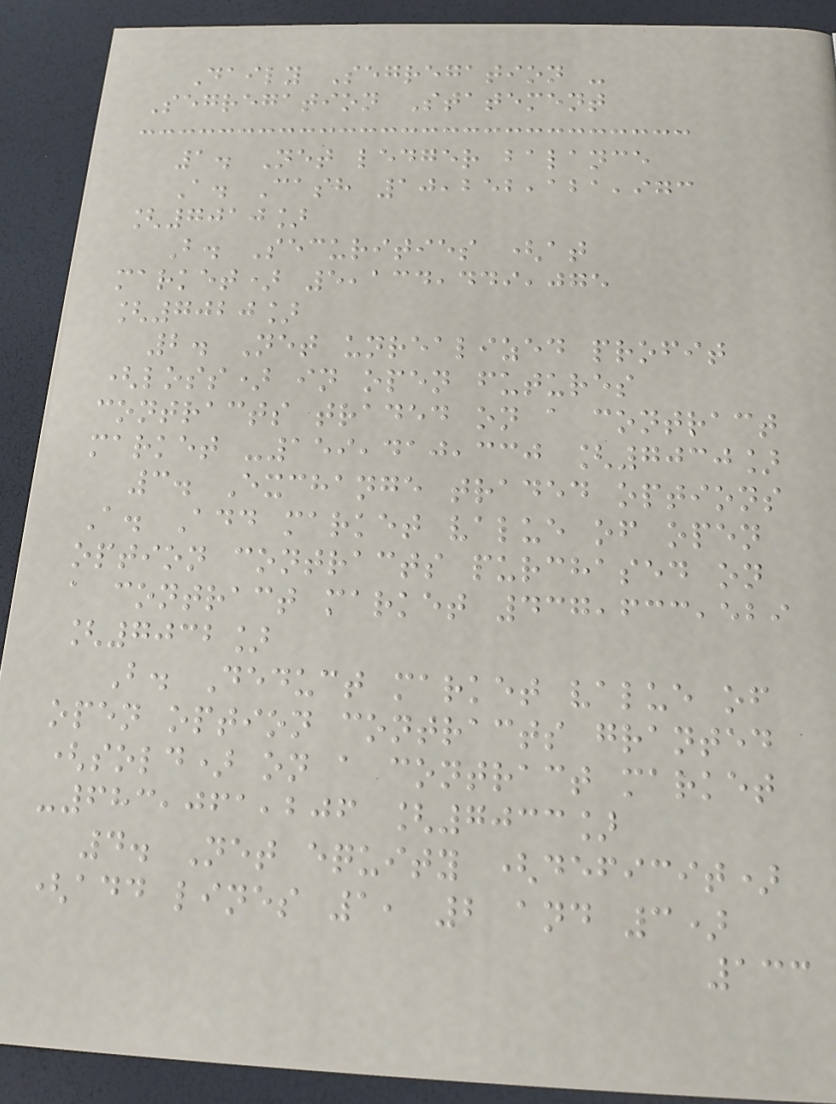Daily Segregation -
Segregation Statement
1. Net ledger balance
A. Cash 10,252,121,973
[7010]
B. Securities (at
market) 5,134,449,075
[7020]
2. Net unrealized profit
(loss) in open futures
contracts traded on a contract
market -159,410,330 [7030]
3. Exchange traded options
A. Add market value of open
option contracts purchased on
a contract market 437,633,529
[7032]
B. Deduct market value of
open option contracts granted
(sold) on a contract market
-683,061,206 [7033]
4. Net equity (deficit)
(add lines 1, 2 and 3)
133
